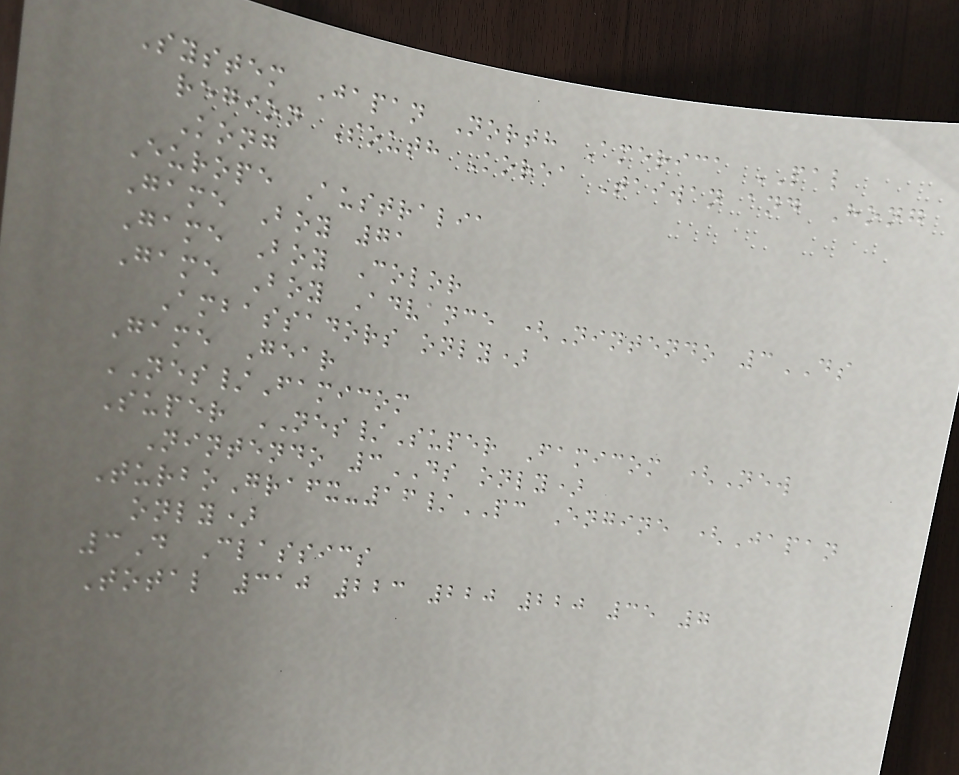System Japan North America PAL
region South Korea Taiwan and Hong
Kong
Europe Australia
Game Boy 71
Game Boy Color
Game Boy Advance (Nintendo 3DS
Ambassadors only)
Game Gear
NES/Famicom
Super NES/Super Famicom (New
Nintendo 3DS only)
TurboGrafx-16/PC Engine (Japan
only)
3D Classics
Total 310 223 220 220 35 7
